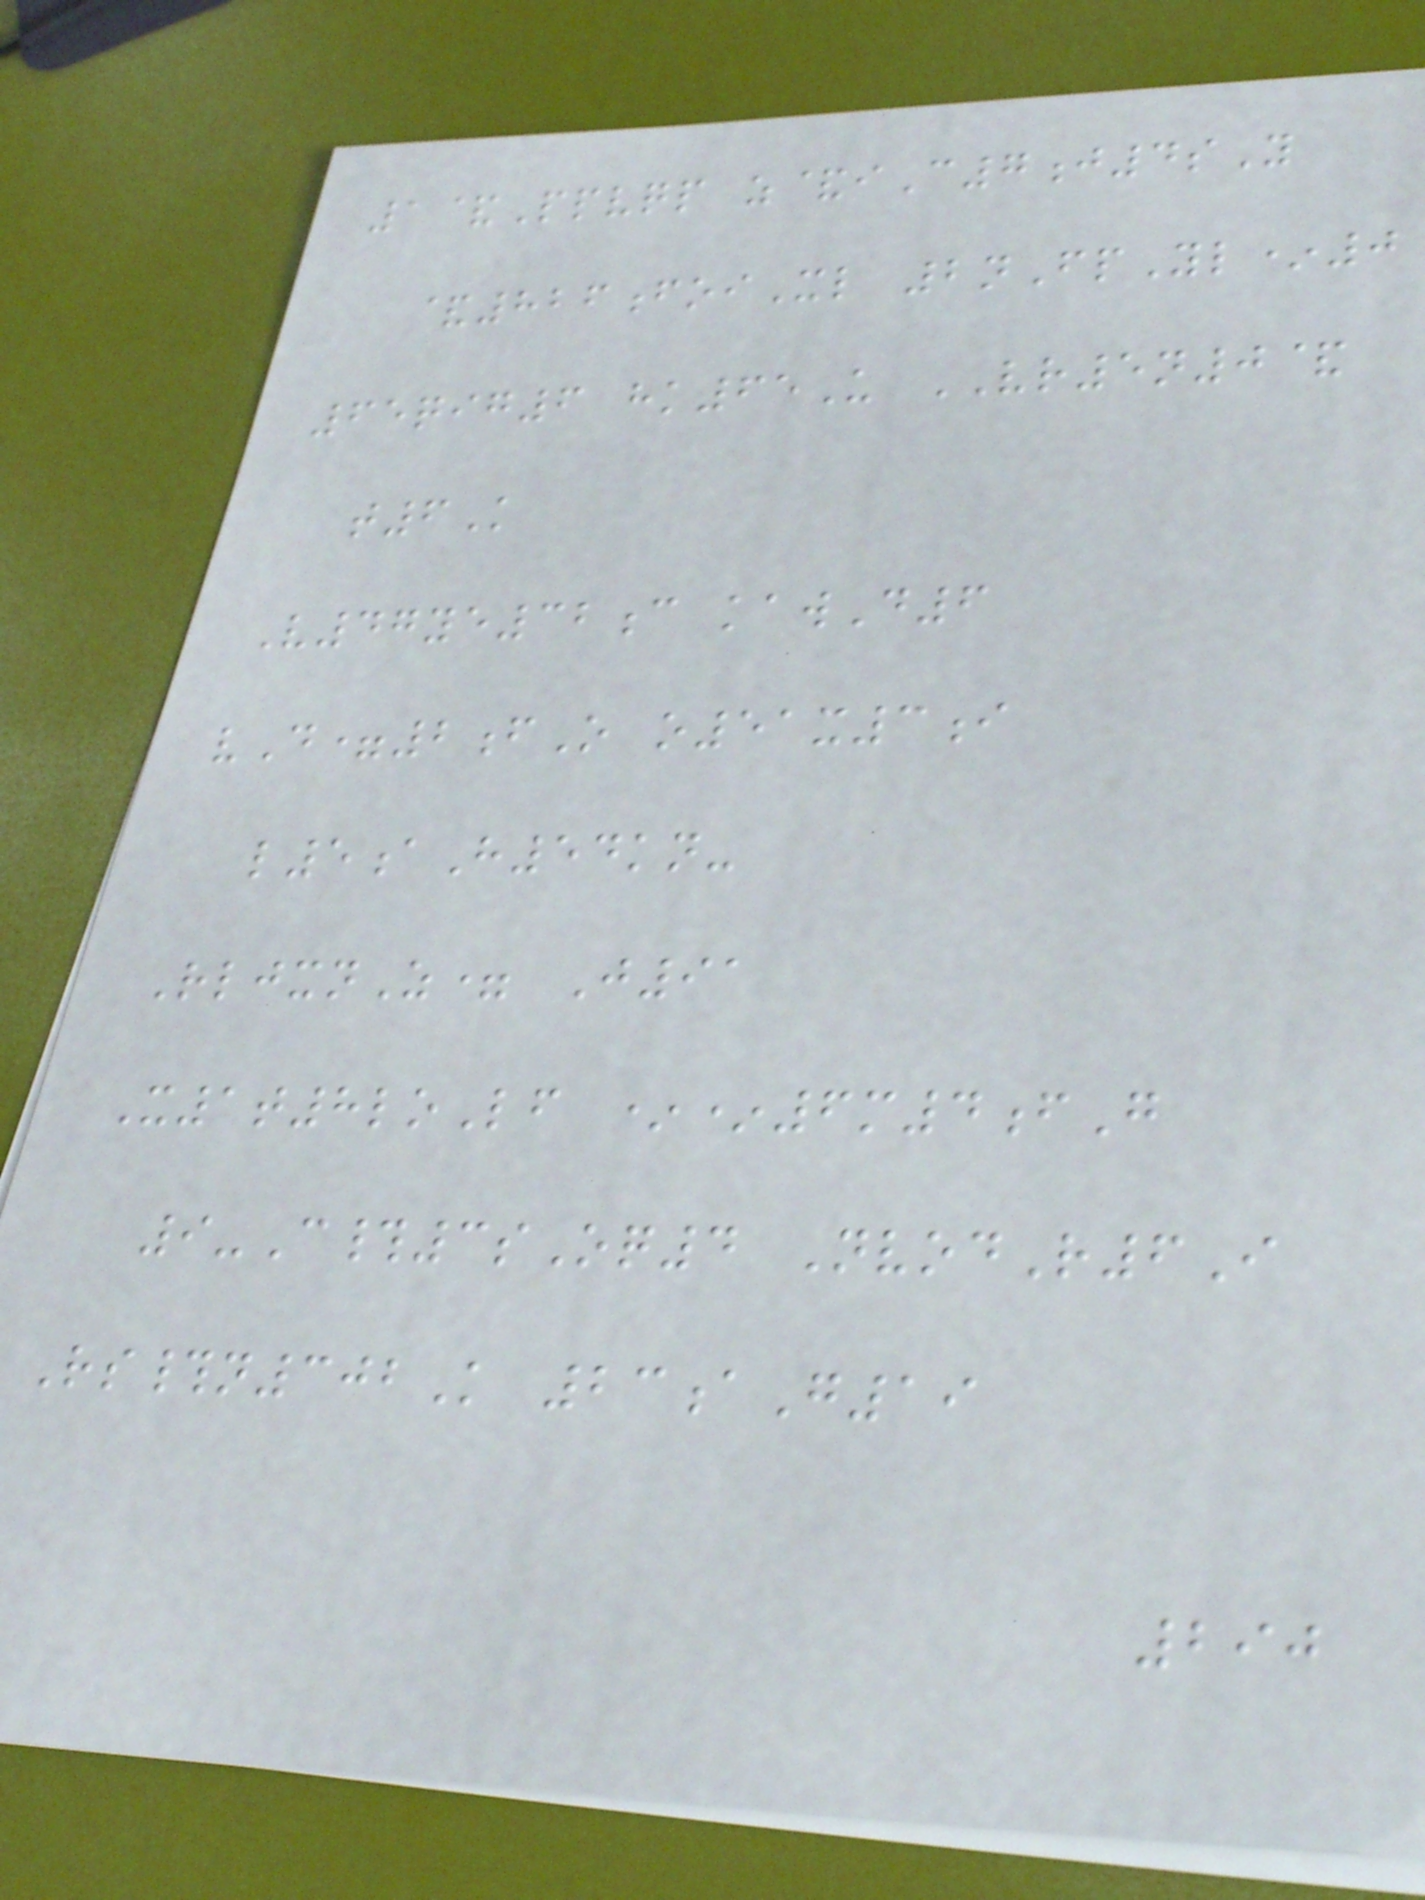1&Ppvqp z&iC7j4sY
&826foiXl 2nFpYl*0
65qig6 hk65U VR5n0&
t6K
V47ye32c kawD6
vD=2fO o51x3i
l5aH54kn-
RljxnZ= J91
X1t8loLf **6m4fG
9-C#3sOq4 NvodR6I
Rs#n302K 23aG19
290
